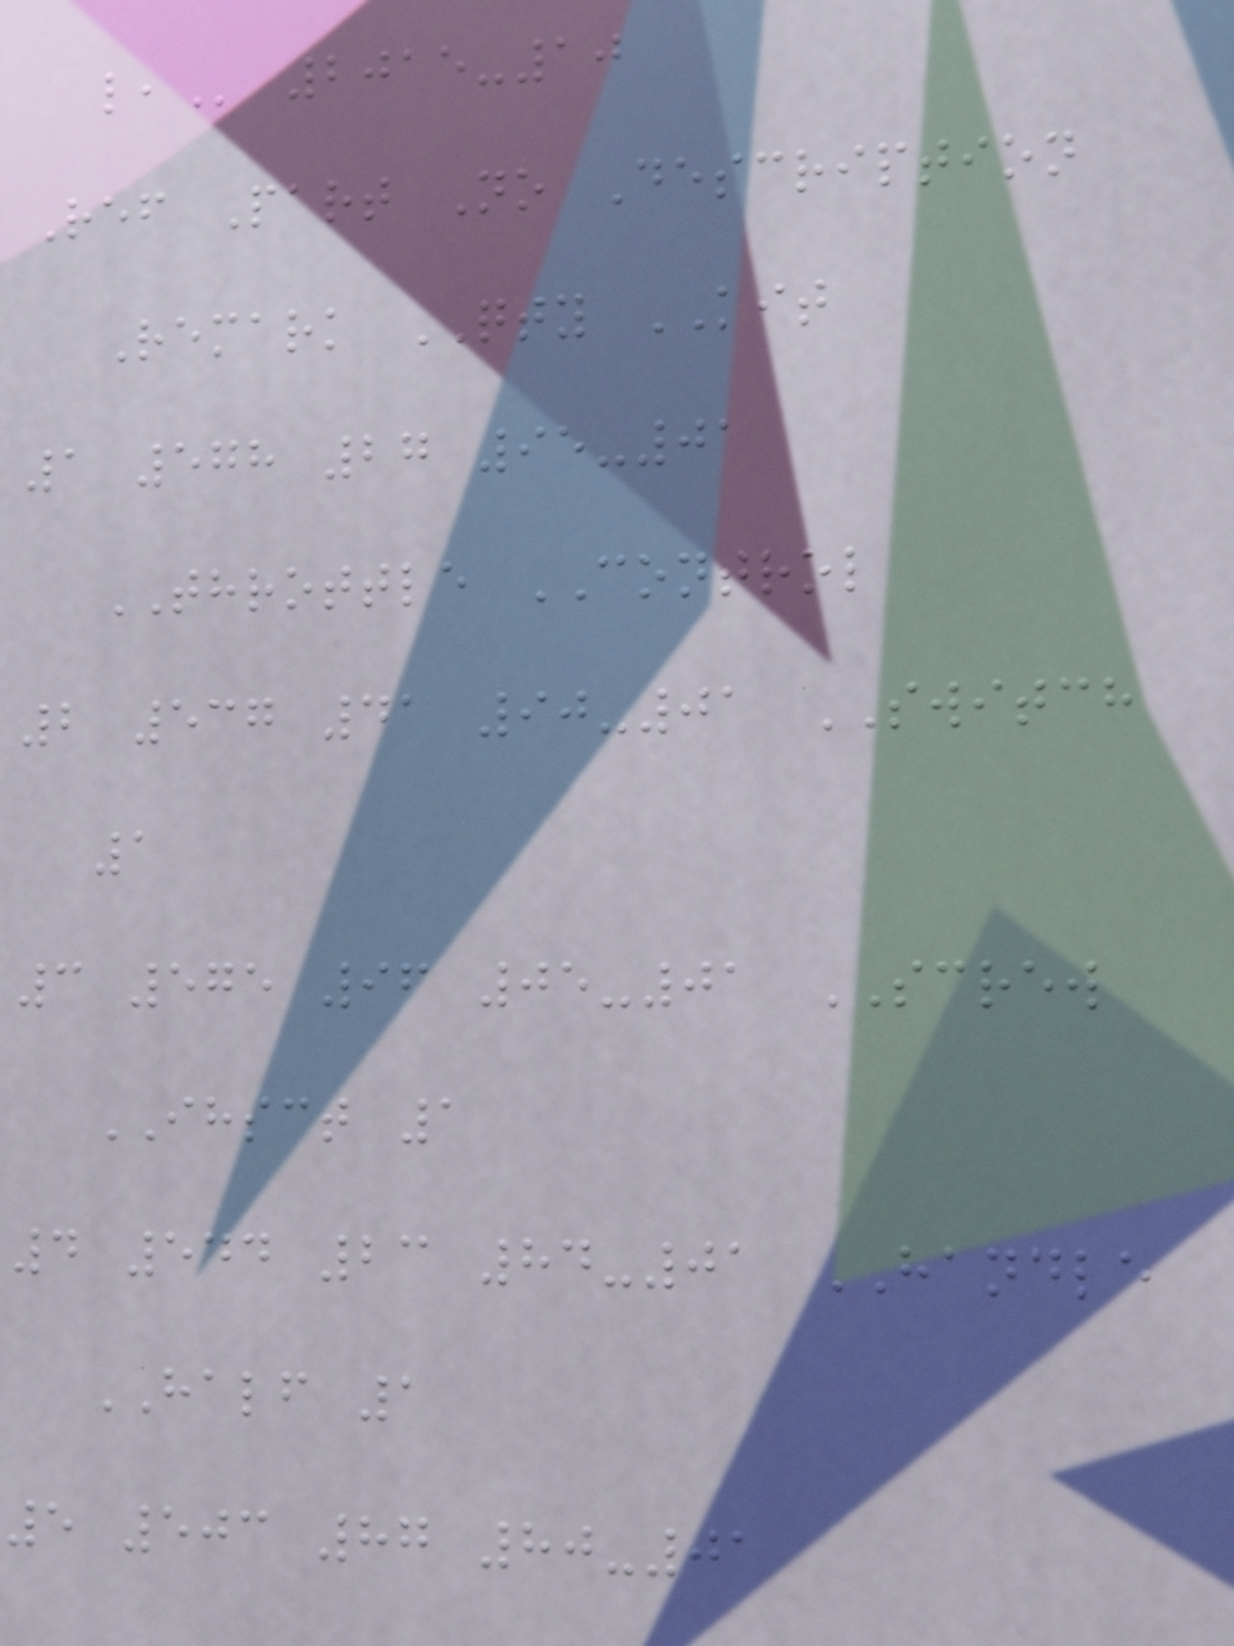2015-10
Ref Part No Description
Remark QTY KIT
1 578 27 95-01
THROTTLE CONTROL
2 537 41 90-01 SWITCH
1
3 575 96 05-01 SCREW
IHSCT 1
4 544 23 84-01 HANDLE
HALF 1
5 503 87 80-01
